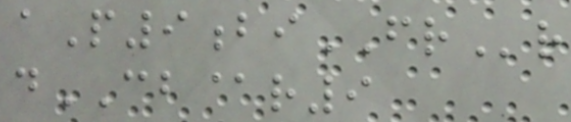aP9biFRr
dCB@r9
